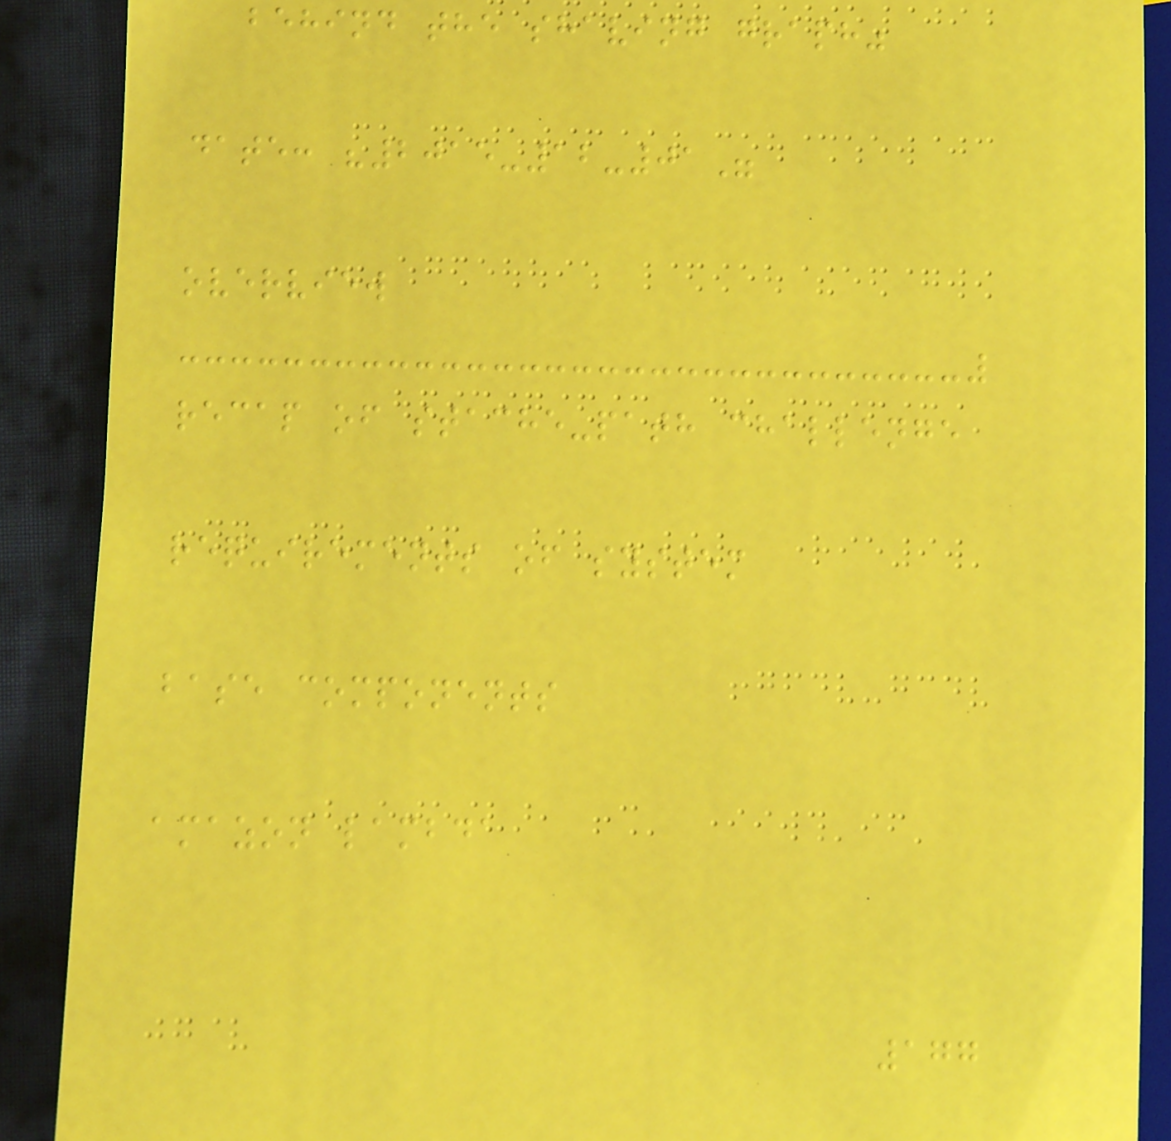behind the shaving graph"
date: "2015-12-01"
overview
recap of stache-path challenge
requirements of system
base components
amazon lambda
177
